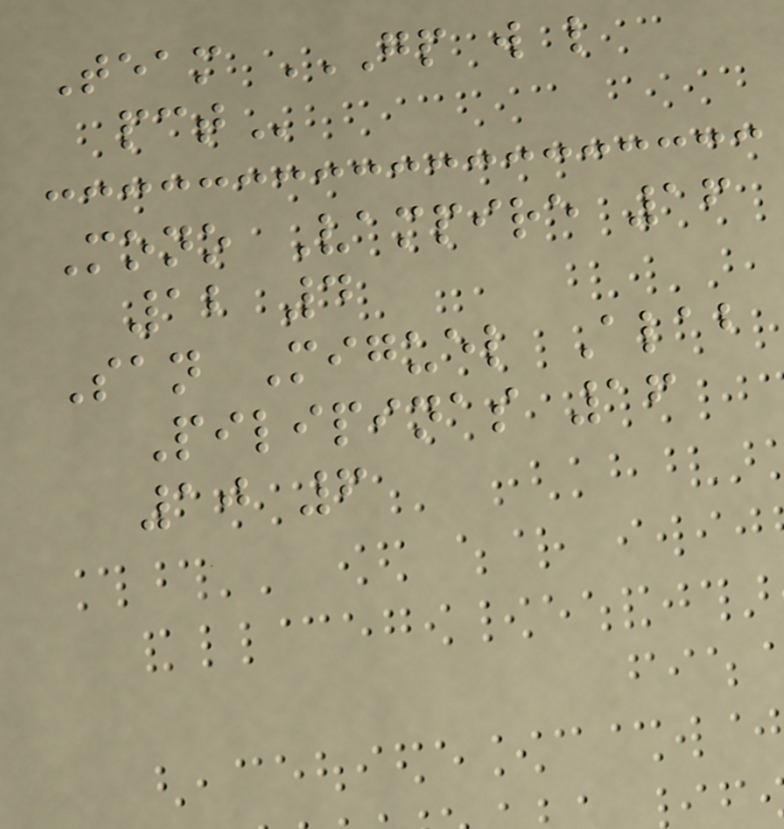Team GP W L
PCT
Mono Vampire 16
12 4
San Miguel Alab
Pilipinas 16
10 6
